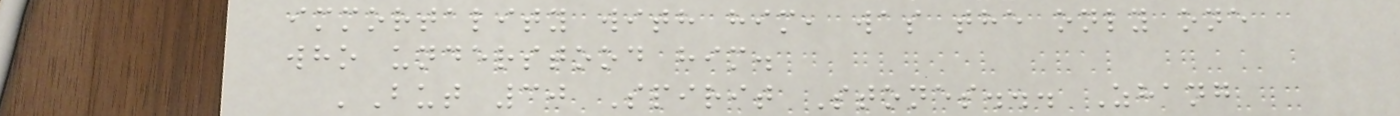immortality with him, was the only one
who understood him.
'But 30 Spirit Stones... Zhang
